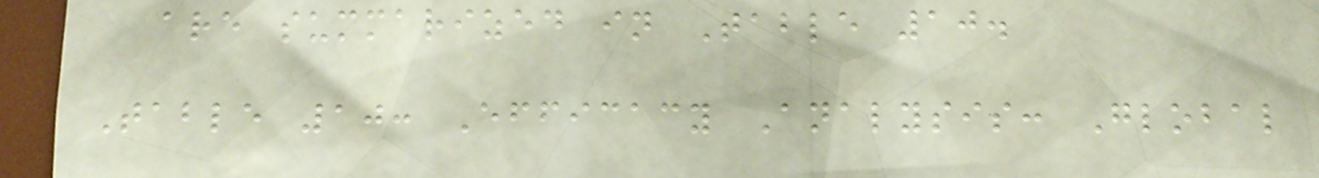are summarized in Table 10.
Table 10: Efficacy Analysis: Global
